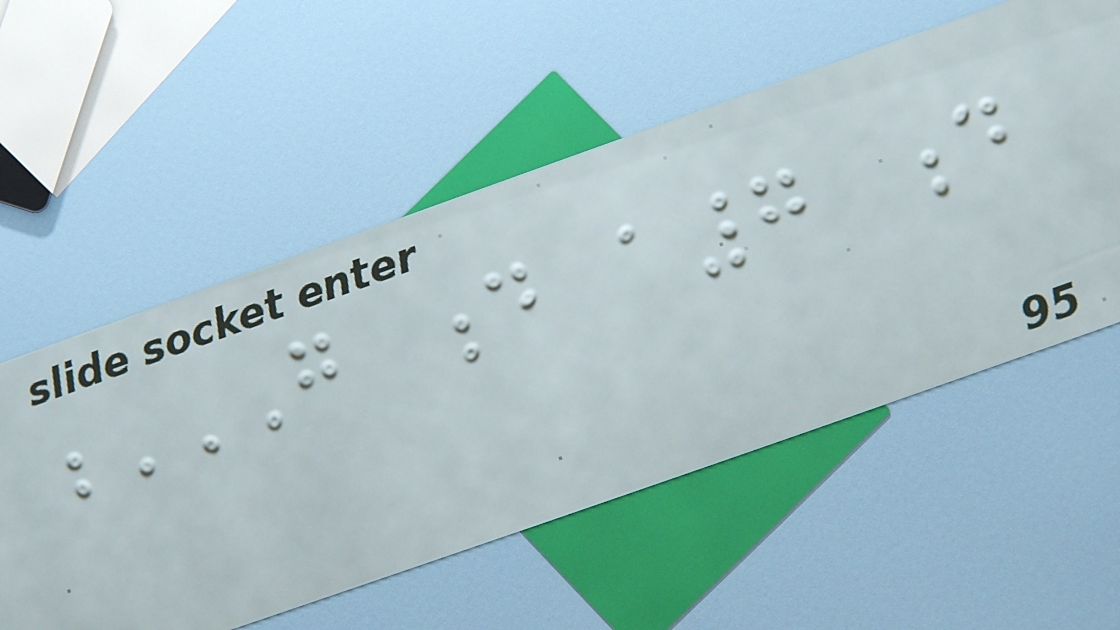G D A7 D
